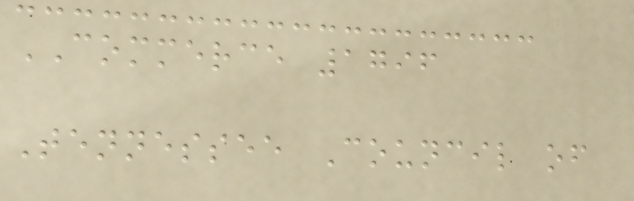COMMERCE 1796
Tennessee Council of
